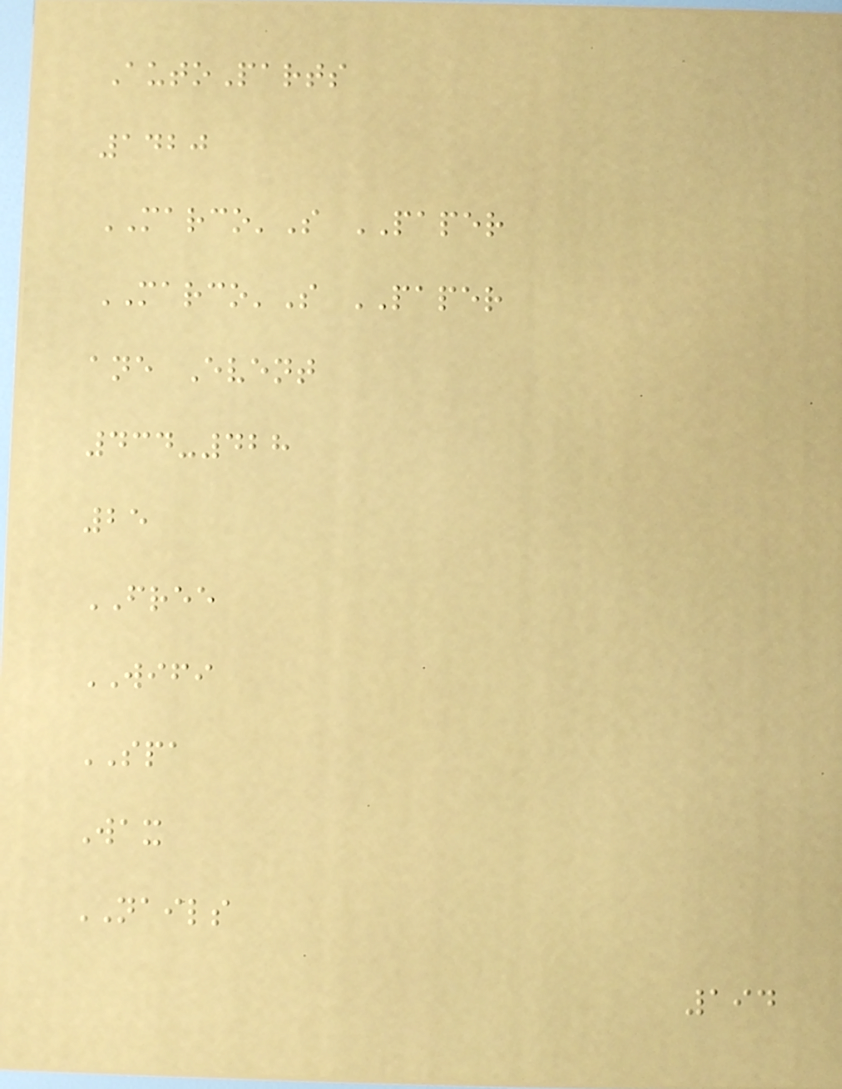AutoParts
1420
MARCO'S PAPER
MARCO'S PAPER
ane Event
434-428
25
FREE
WIFI
SPA
Wax
NAILS
194
